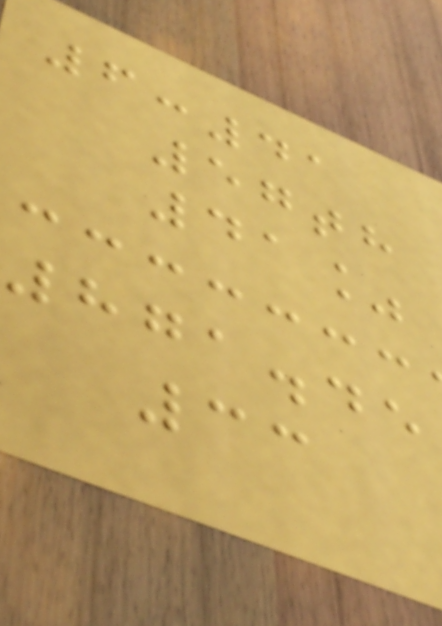6:41
57th
41%
871.45
33
